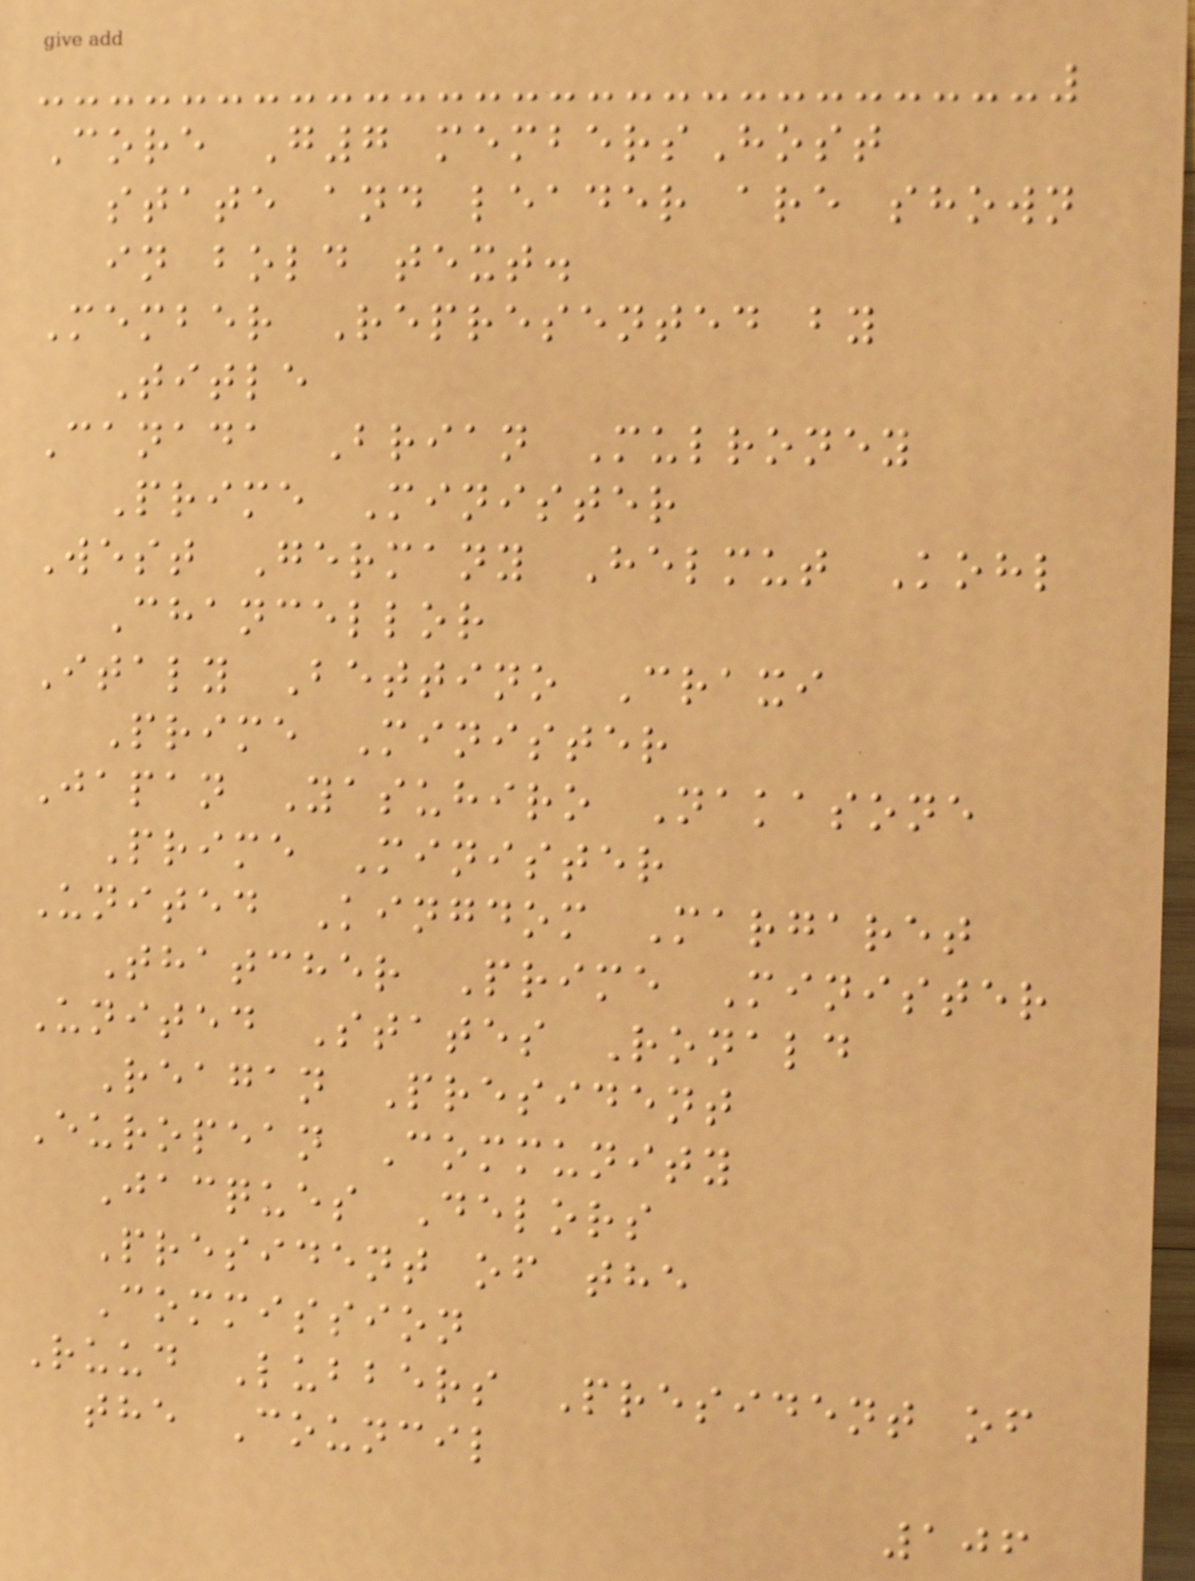Core G7 membersHost
state and leader are shown
in bold text.
Member Represented by
Title
Canada Brian Mulroney
Prime Minister
West Germany Helmut Kohl
Chancellor
Italy Bettino Craxi
Prime Minister
Japan Yasuhiro Nakasone
Prime Minister
United Kingdom Margaret
Thatcher Prime Minister
United States Ronald
Reagan President
European Community
Jacques Delors
President of the
Commission
Ruud Lubbers President of
the Council
106
